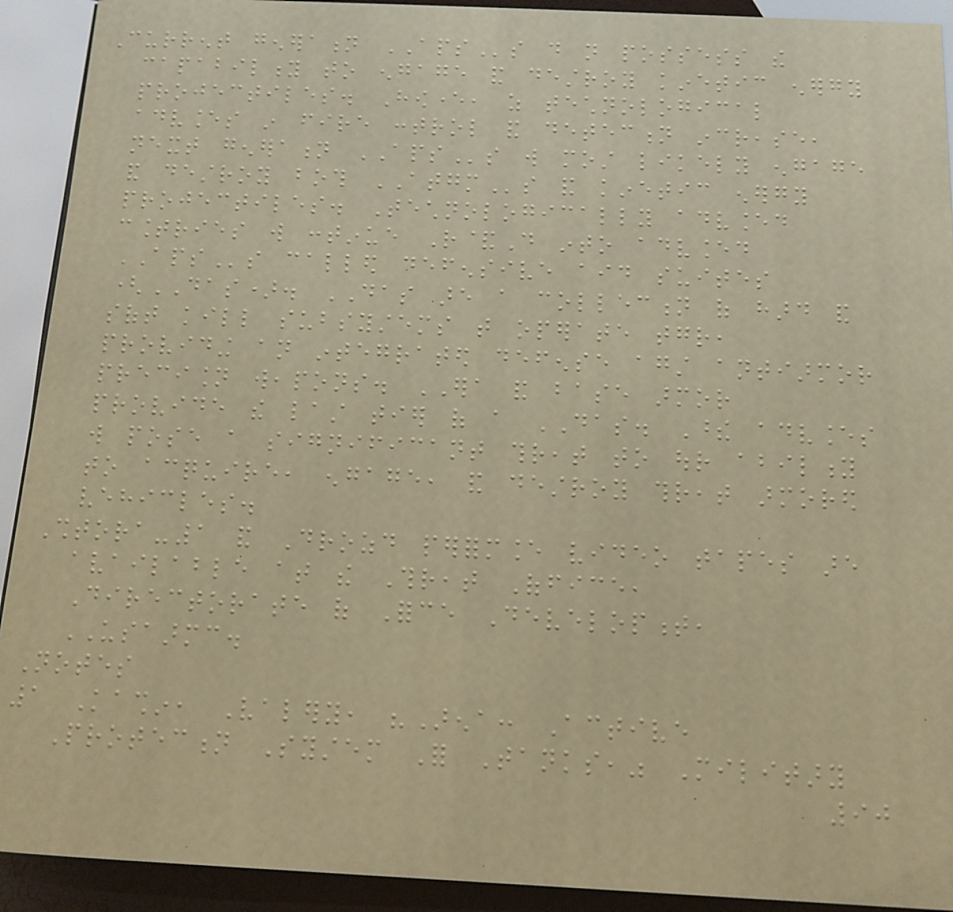Current generation APSs do not possess the
capability to engage and destroy kinetic energy
projectiles. However, as technological
advances in fire control and detection increase,
next generation APSs will most likely engage
and destroy both ATGMs and kinetic energy
projectiles. Technologically advanced
countries will continue R&D into advanced
APSs called defensive aid suites
(DAS). DAS are a collection of hard and
soft kill subsystems that operate together,
providing an integrated defense against antiarmor
precision weapons. ERA and base armor
provide the last tier of a DAS. These advances
will pose a significant threat to our ability
to acquire, engage, and destroy threat armored
vehicles.
Shtora-1 and Drozd performance video tapes are
available at the Threat Office,
Directorate of Force Development,
USAARMC.
Notes
1 Kashin, Valery, "Arena: Active
Protection System For Tanks," Military
90
